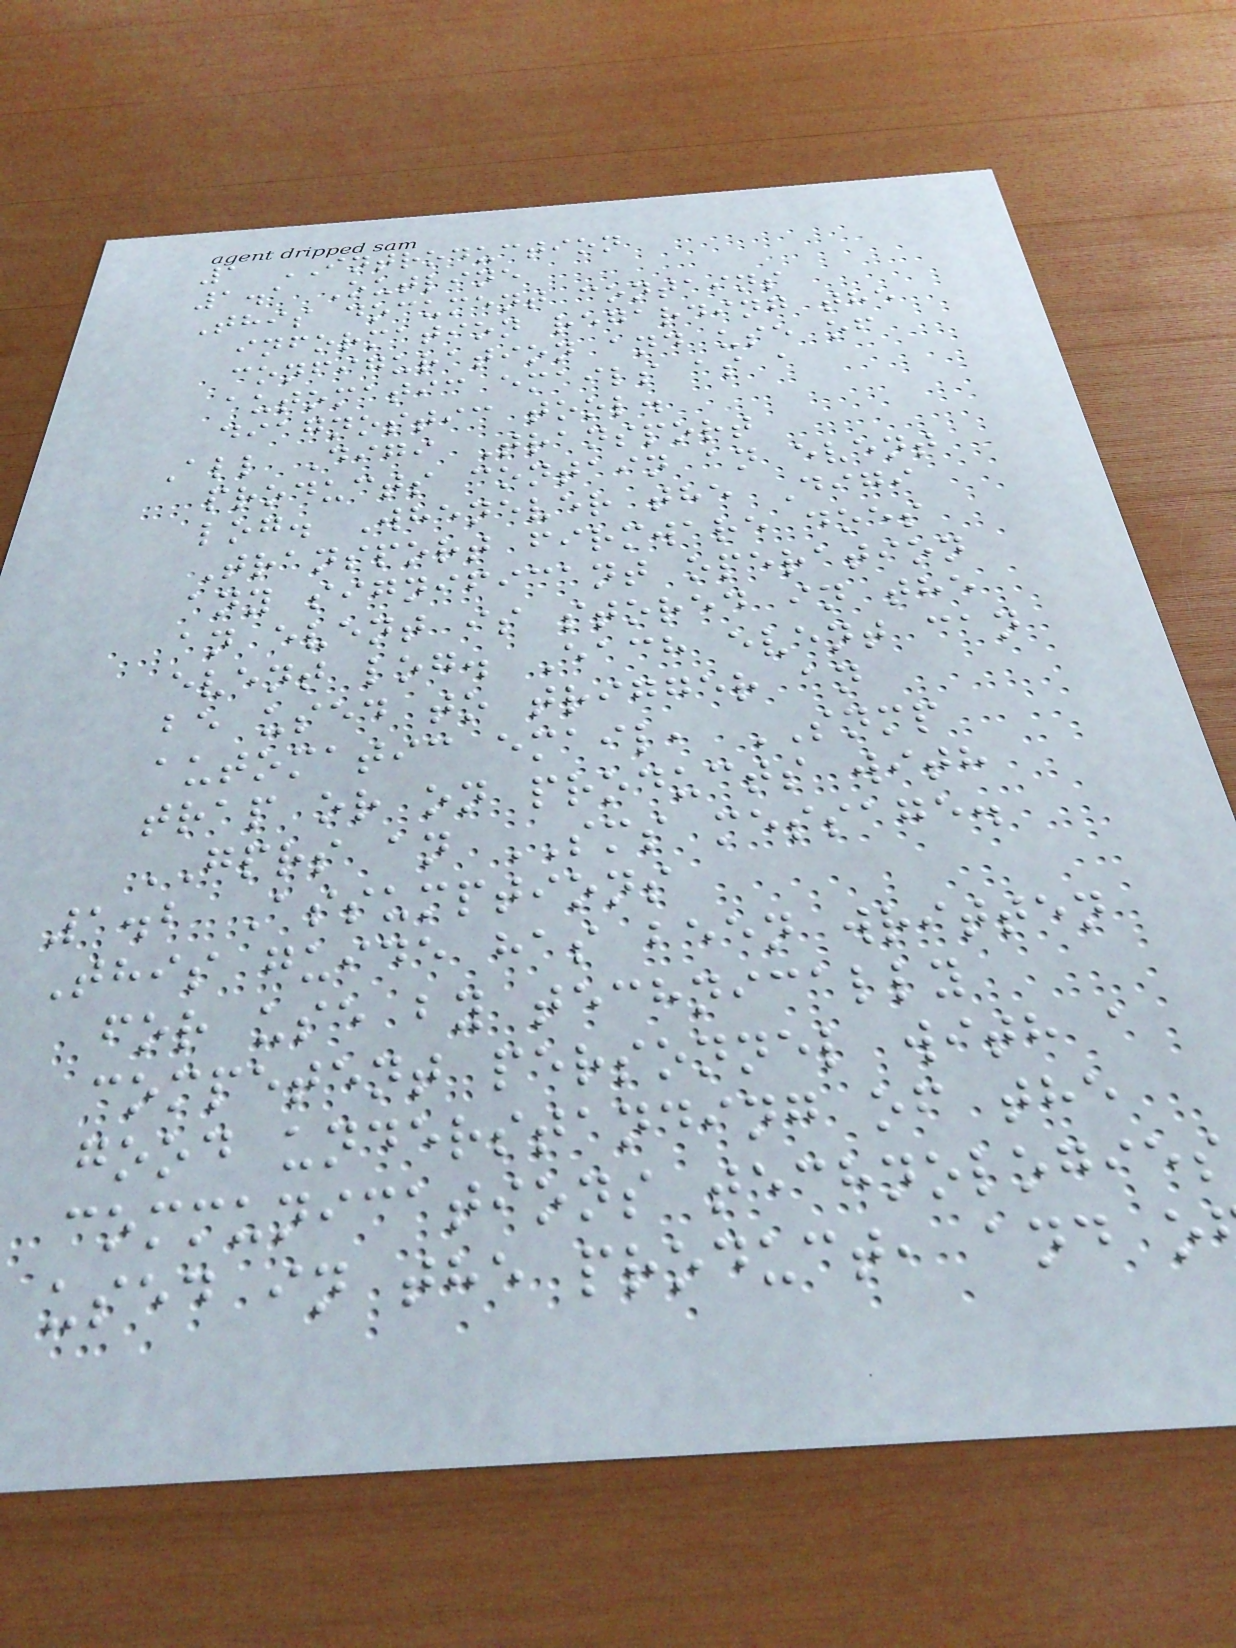1 INTRODUCTION
1.1 Outline
This document contains
information regarding the
configuration and use of
automatic emails as a
diagnostic tool.
All Digi Transport
products contain an event
log. Whenever the Digi
Transport firmware does
any significant operation
an event is stored in the
event log. Each event can
be used to trigger an
automatic email, SNMP
trap or on products with
GPRS an SMS message.
1.2 Assumptions
This guide has been written
for use by technically
competent personnel with a
good understanding of the
communications technologies
used in the product, and o
